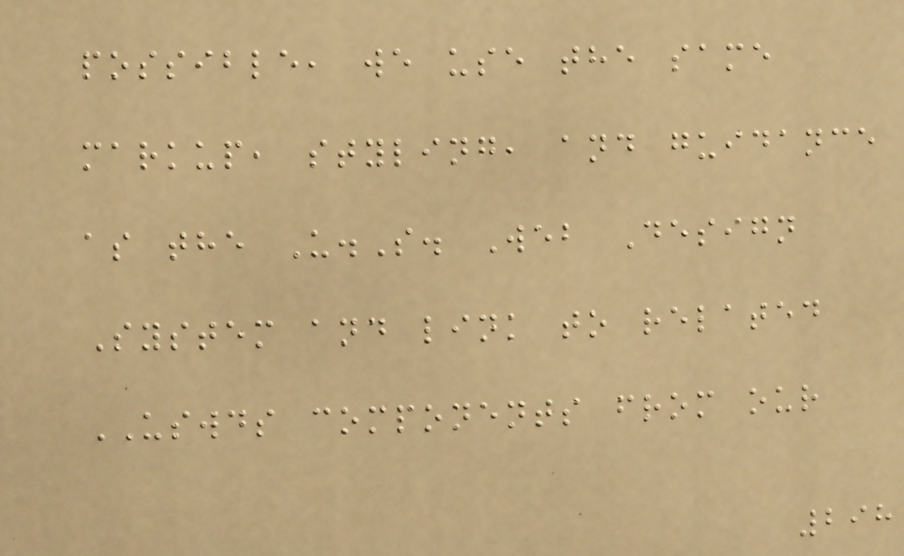possible, we use the same
markup, styling, and guidance
as the U.S. Web Design
System and link to related
USWDS components from our
298
